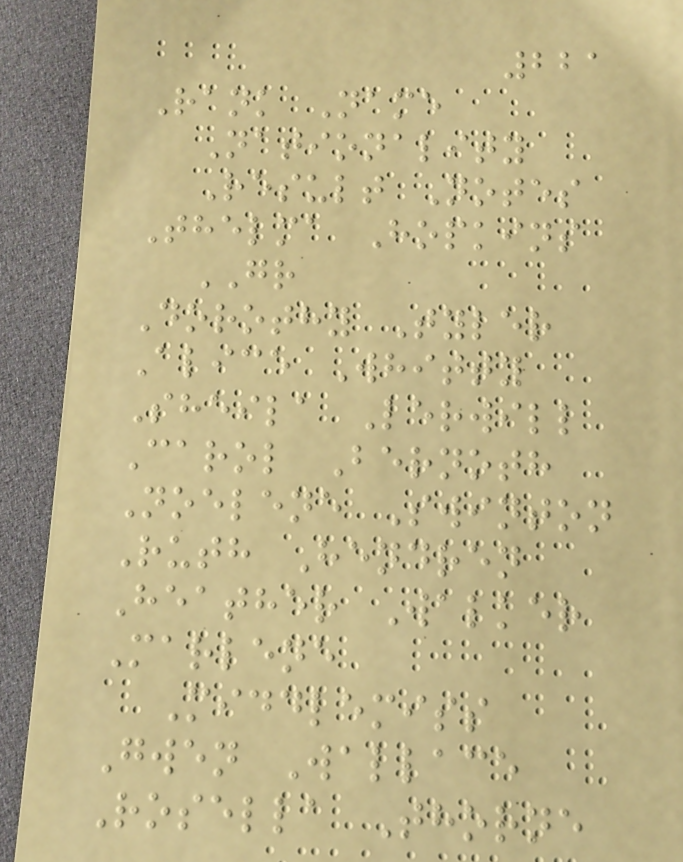221
Rank Name
Nationality
Result Notes
Thelma Hopkins
GR
Dorothy Tyler
Alice Whitty
Sheila Lerwill
Carol Bernoth
Noelene Swinton
Ruth Hendren
Heather Walker
Marlene
Middlemiss
Gwen Wallace
Rosella Thorne
